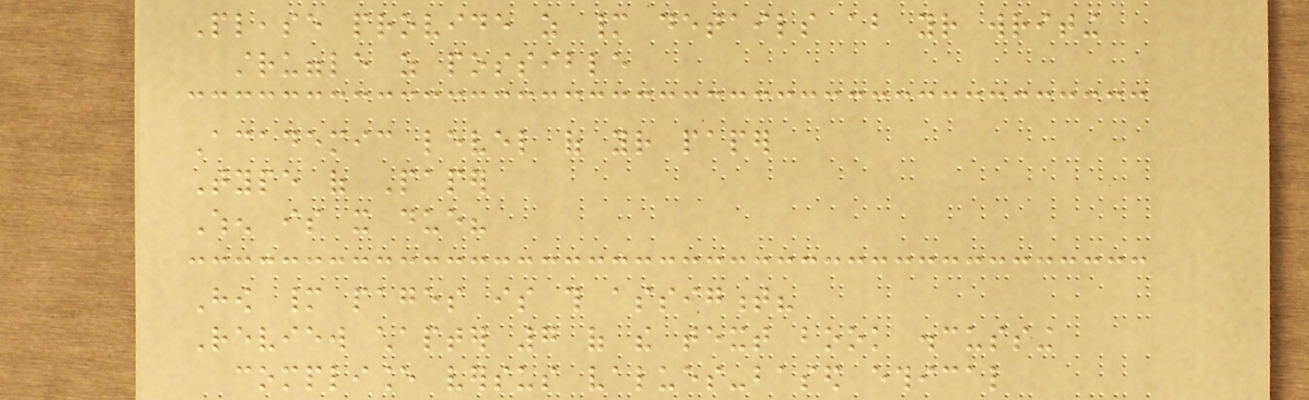Please provide as many details about your writing
struggle as possible
Academic level of your paper
Type of Paper
When is it due?
How many pages is this assigment?
Review chapter 7 of the text book discussing
compliance versus values-based ethical
